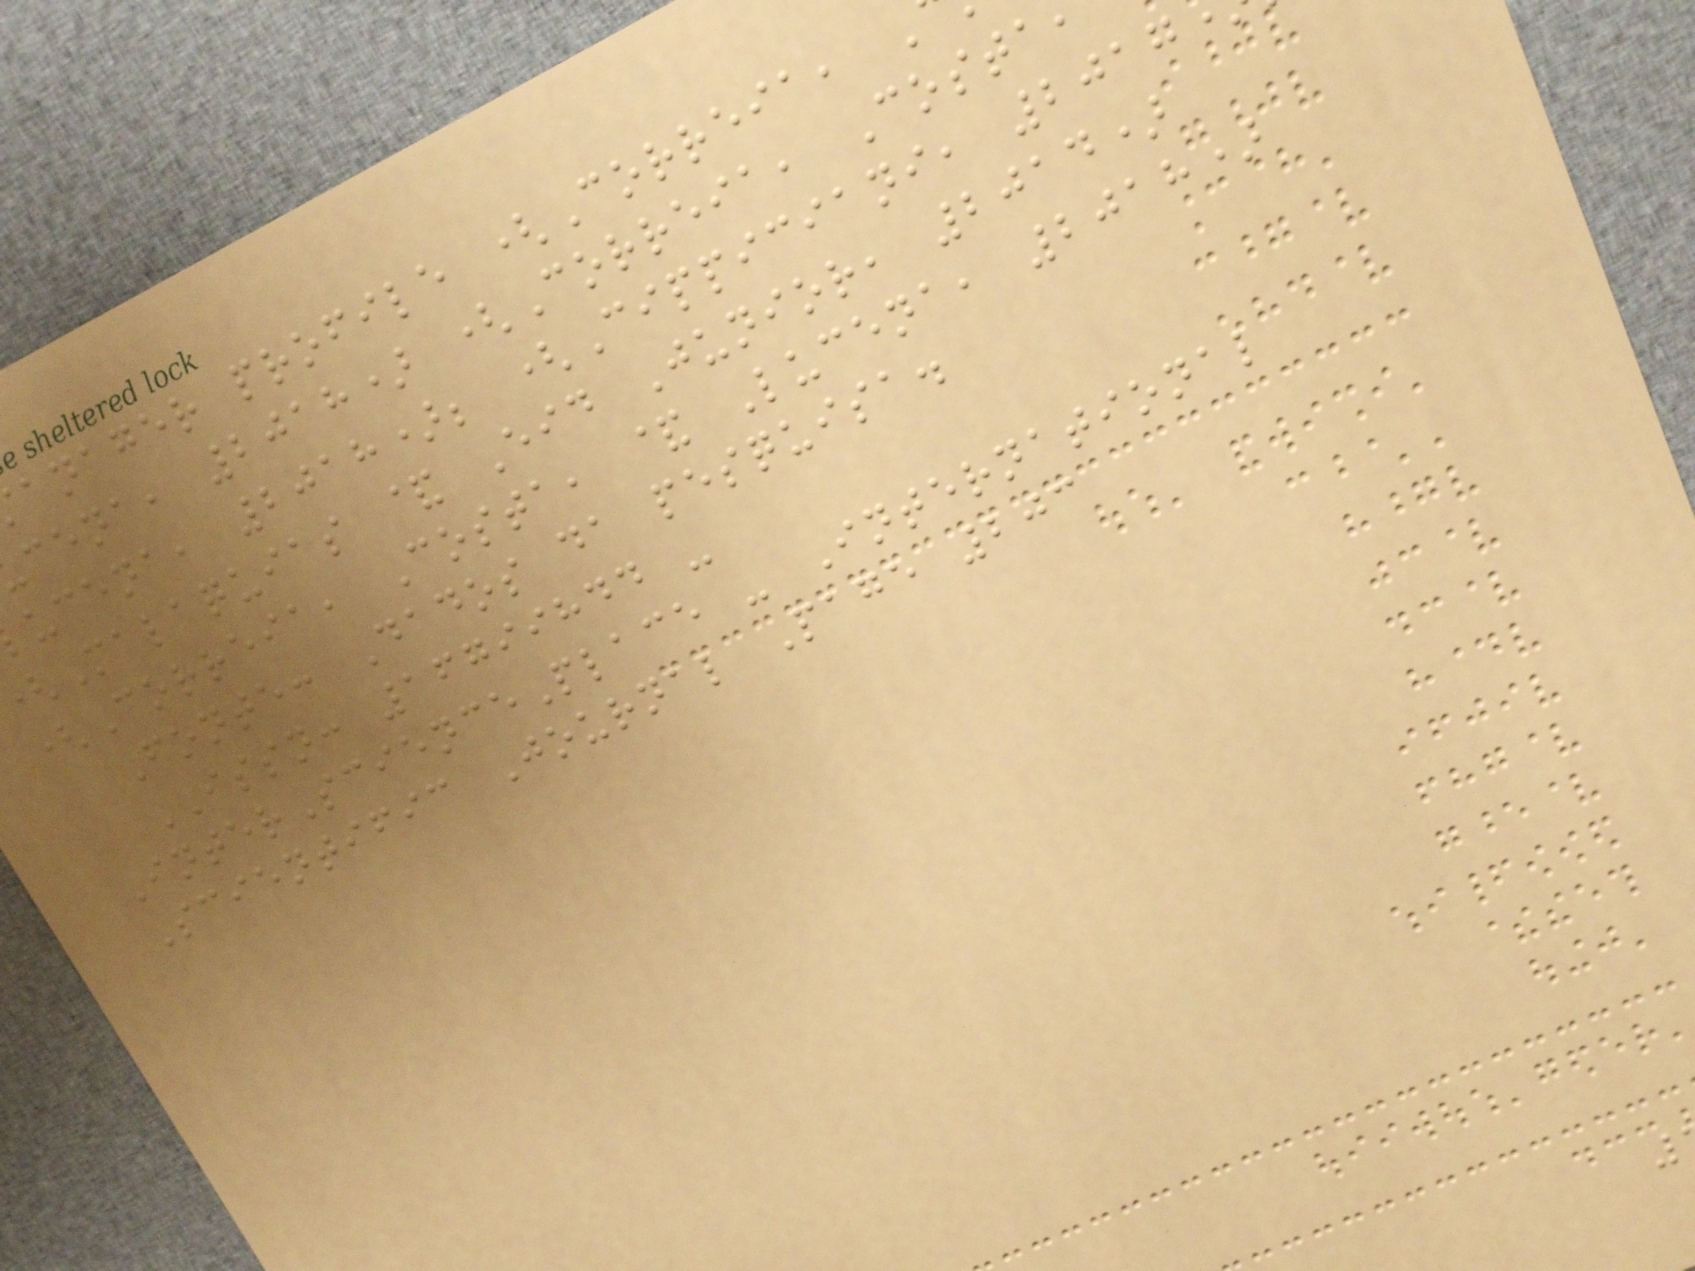anager profile (Correia,
cena, 2018) (Correia, Costa
ucena, 2018); (Cippiciani, 2017
Malaquias & Eid Junior, 2014)
(Correia, Costa, & Lucena, 2018)
Fonte: Dados da pesquisa.
ISSN: 16799844 -
InterSciencePlace - International
Scientific Journal Page 203
